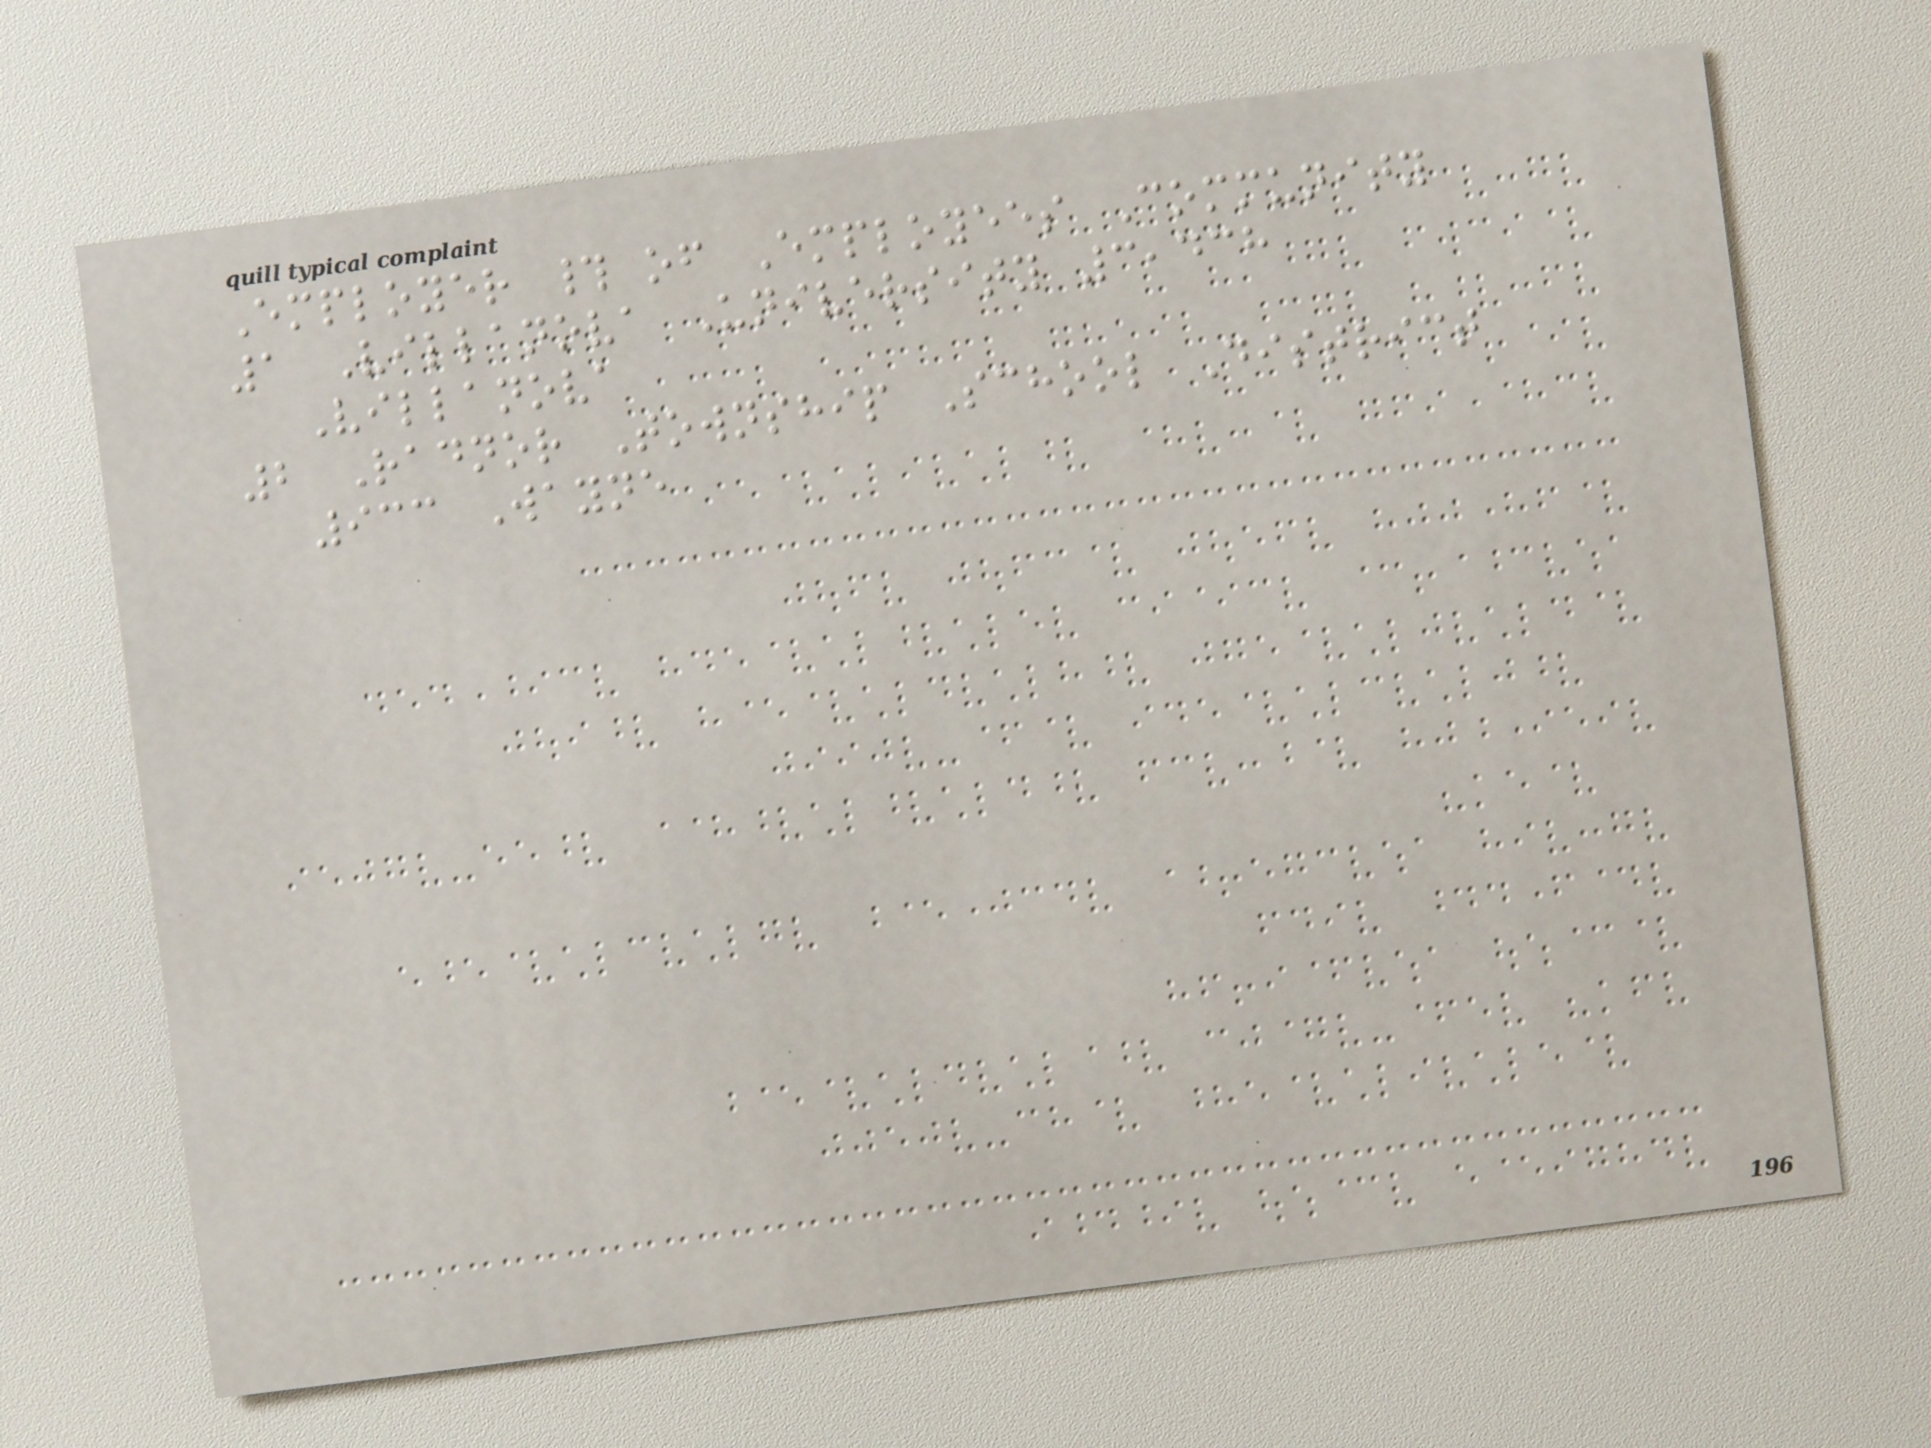Employer # of Employees Community
1 Villanova University 3,438
Villanova
2 Radnor Township School District
933 Wayne
